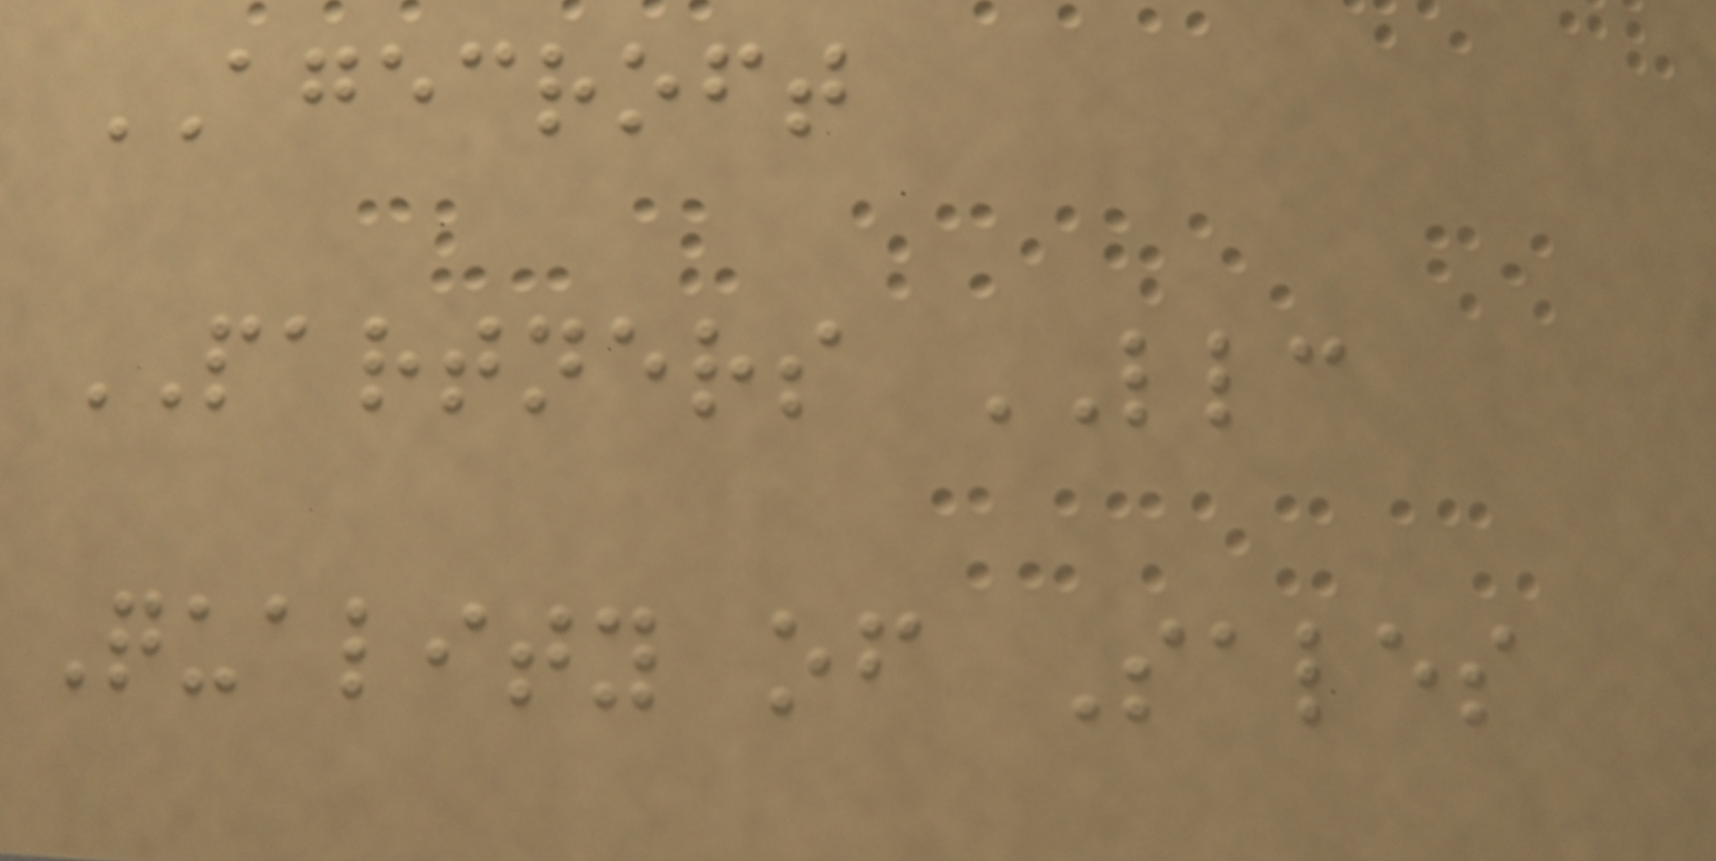AGECROFT
PARTNERS LLC
Quality of Sales
